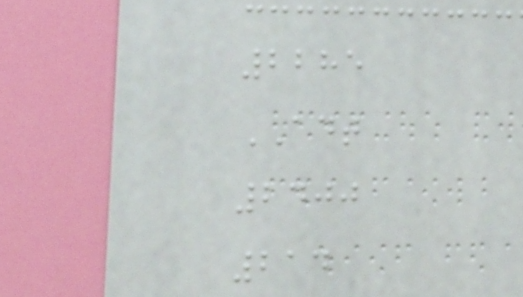2285
ADT
2400
214
